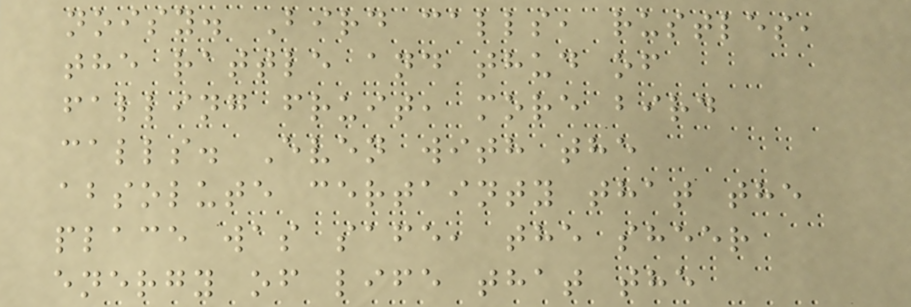noisy. Bird calls, rustles,
the rattle and thud of
falling fruit, more bird
calls. Even with the
absolute certainty that the
place was safe, the sheer
energy of life that the
